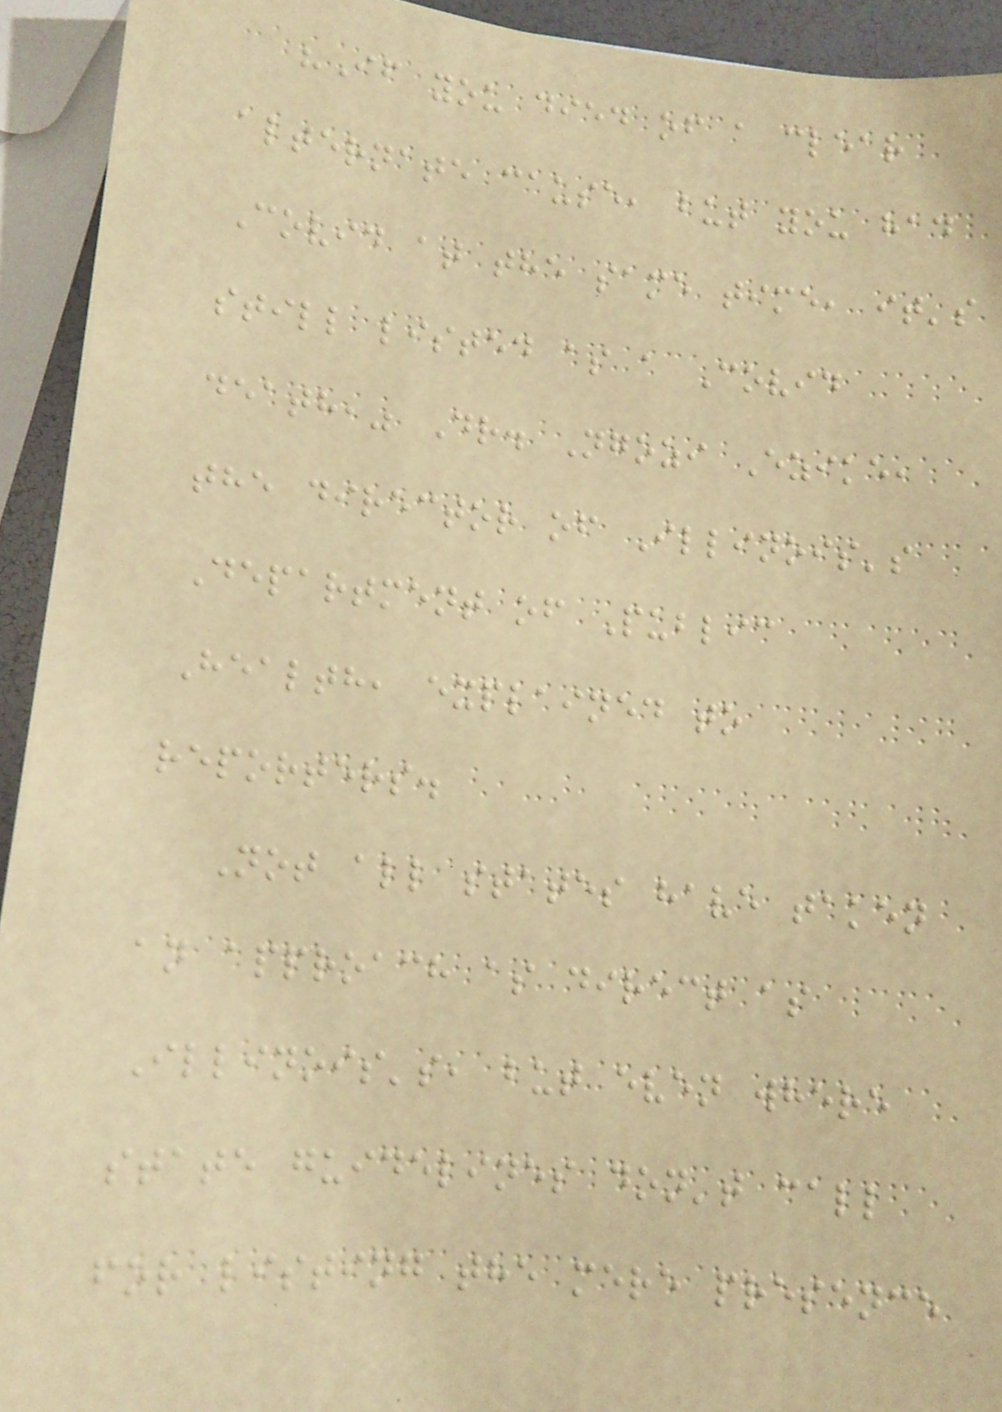"If you died of a clear
alternate cause, but you had
Covid at the same time, it's
still listed as a Covid
death," Dr. Ngozi Ezike,
the director of Illinois's
Department of Public
Health, explained to
reporters.
Not all states have taken
an approach as direct as
Illinois's, but even where
state guidelines don't call
for listing the mere presence
